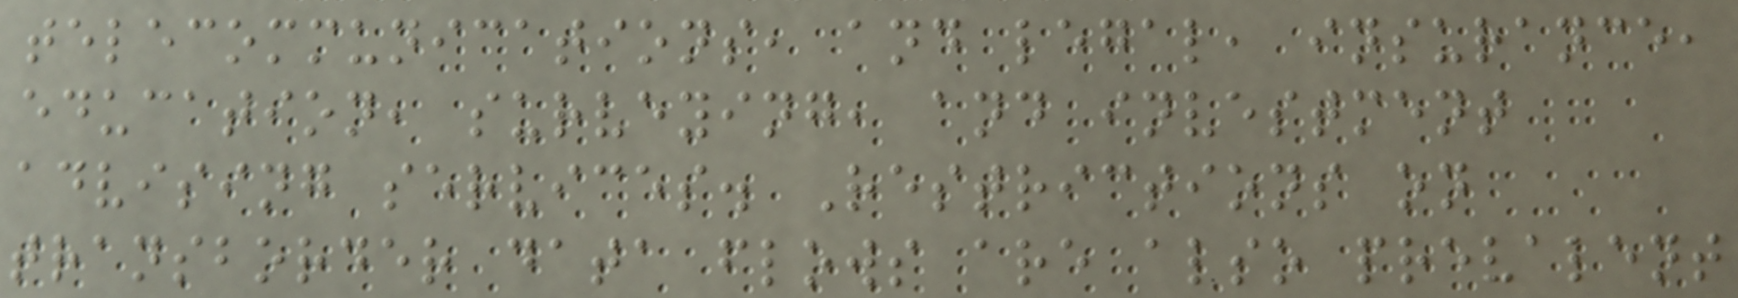telecommunications, and legal, insurance,
education, surveying, and investment
advising services. Restrictions on
transborder data flows are also prevalent
